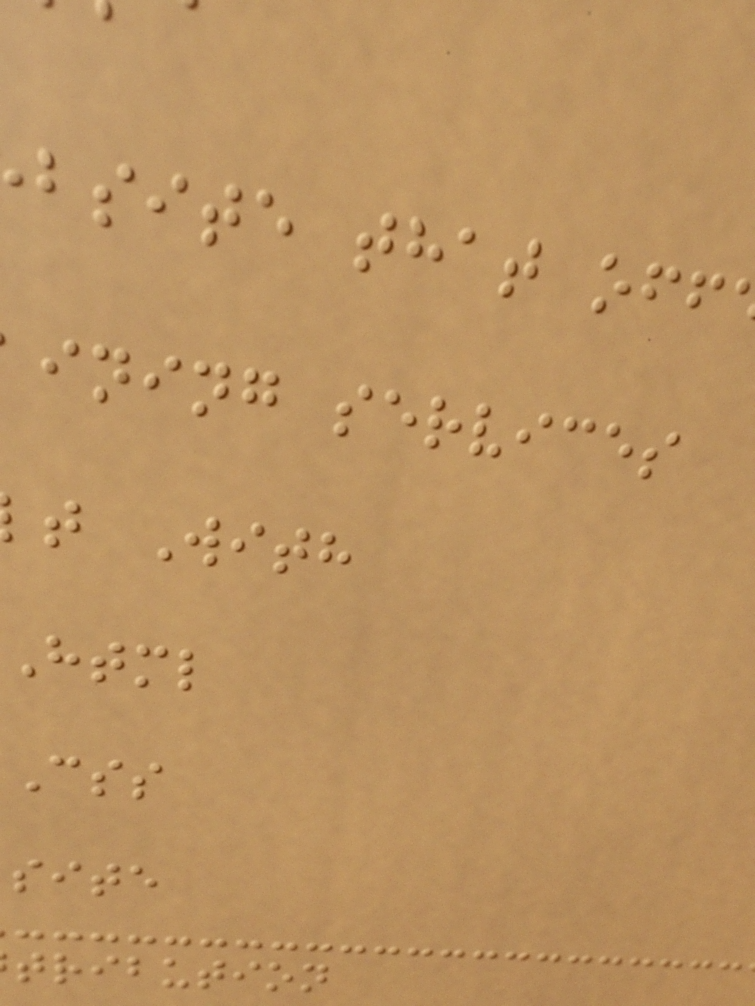bsite that off
ining services
t With
html
site
tribution
